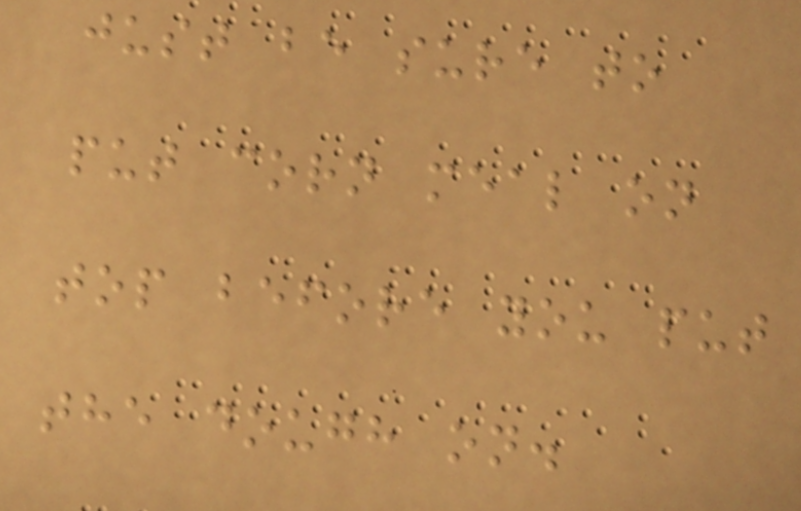just be sure to
put corn meal on
top before you put
the dough on.
